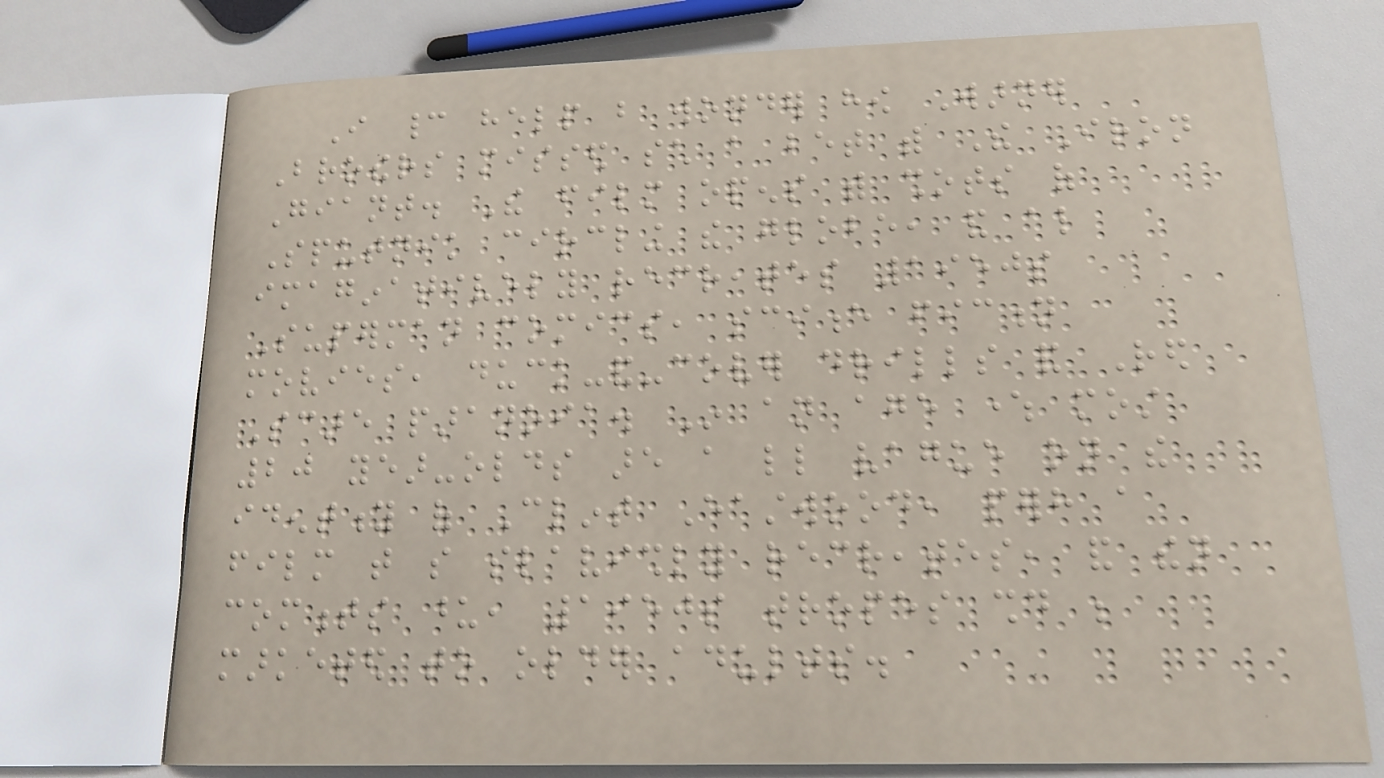I cannot help but wonder how Warner
Brothers missed such a bet with The Iron
Giant. The film opens with shots of
Sputnik circling the globe, and also
imaginatively recreates 1950s
Superman comics, science fiction
movies, duck-and-cover drills and Red
Scare paranoia. In an age where most
20 year-olds are a little vague on the
identity of Clint Eastwood, perhaps a
film that so slavishly recreates, and then
comments upon, 1950s tropes should be
marketed to older adults.
